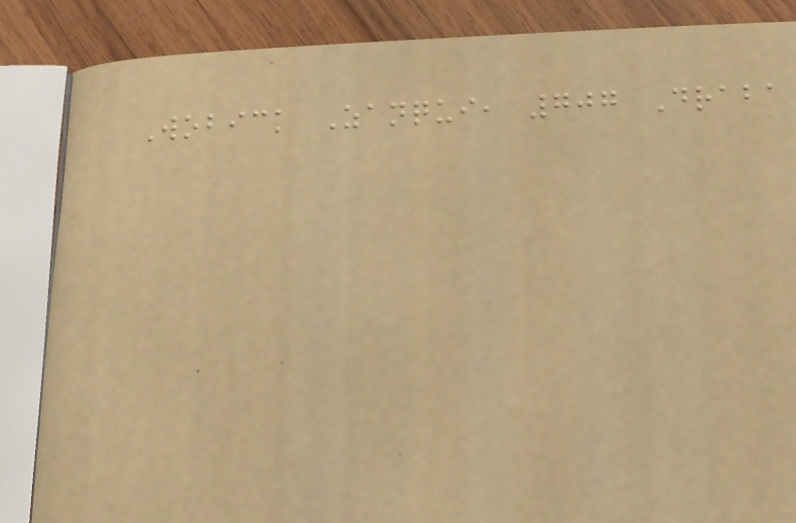Wobick Zanqui, 707 Draba
